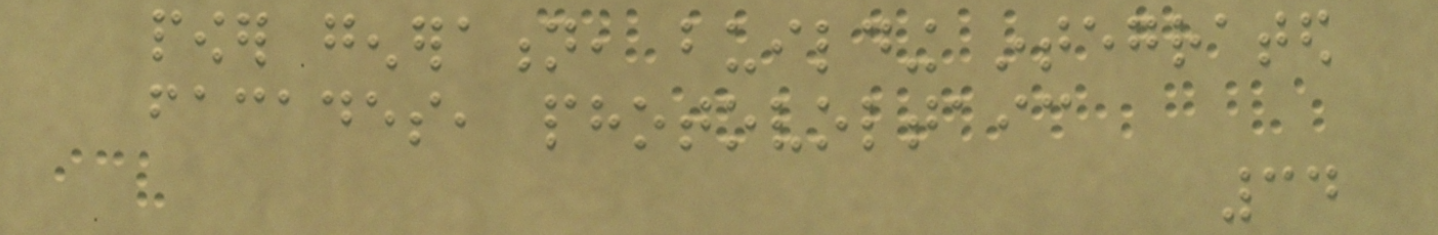power generation, building integrated
facades, photovoltaic
34
